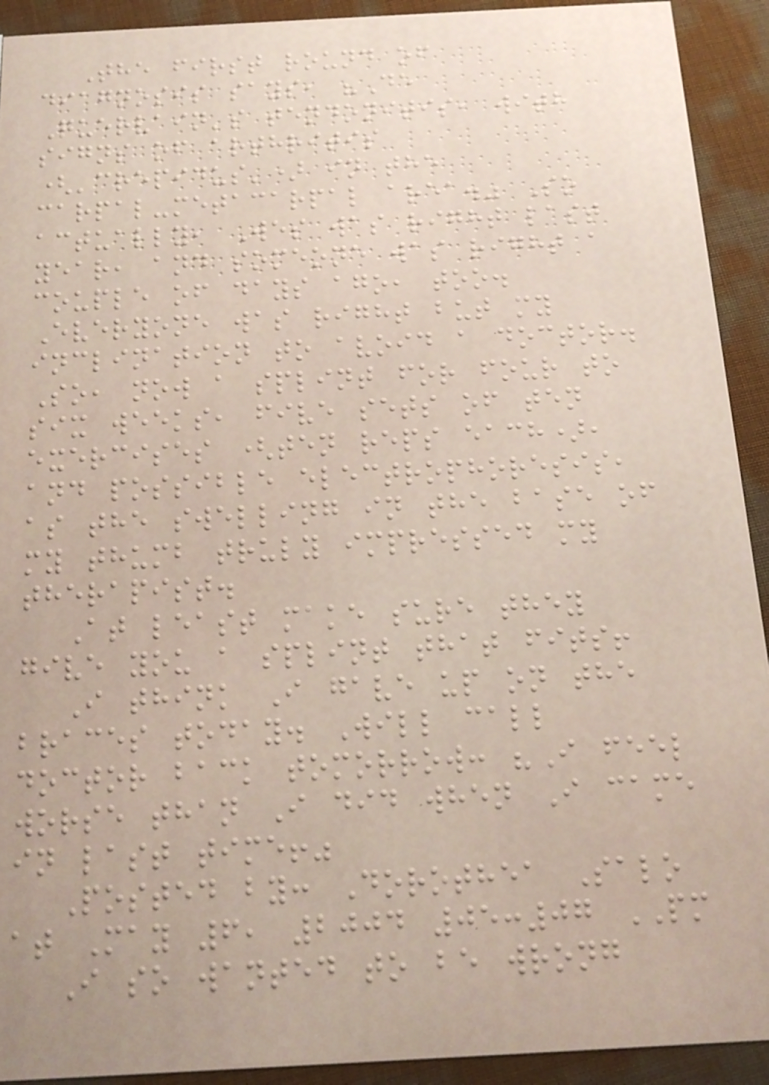The first round of
diagnosis says, "De
Quervain's tendonitis, with
signs of arthritis
('crepidus') in the
carpal-metacarpal area." So
actually, Wes was right last
year, and someone was right a
couple of days ago, too.
Everyone was right but my
inclination to avoid a doctor.
So, now a splint for four to
six weeks, five sets of ten
exercises (ten reps each),
and possible electrophoresis,
as the swelling in the base of
my thumb truly impressed my
therapist.
At least make sure they
give you a splint that fits!
I think I gave up on the
braces today. Will call
doctor back tomorrow: "I feel
worse than I did when I came
in last time!"
Posted by: Dorothea Salo
at May 6, 2004 05:07 PM
I so wanted to be wrong
